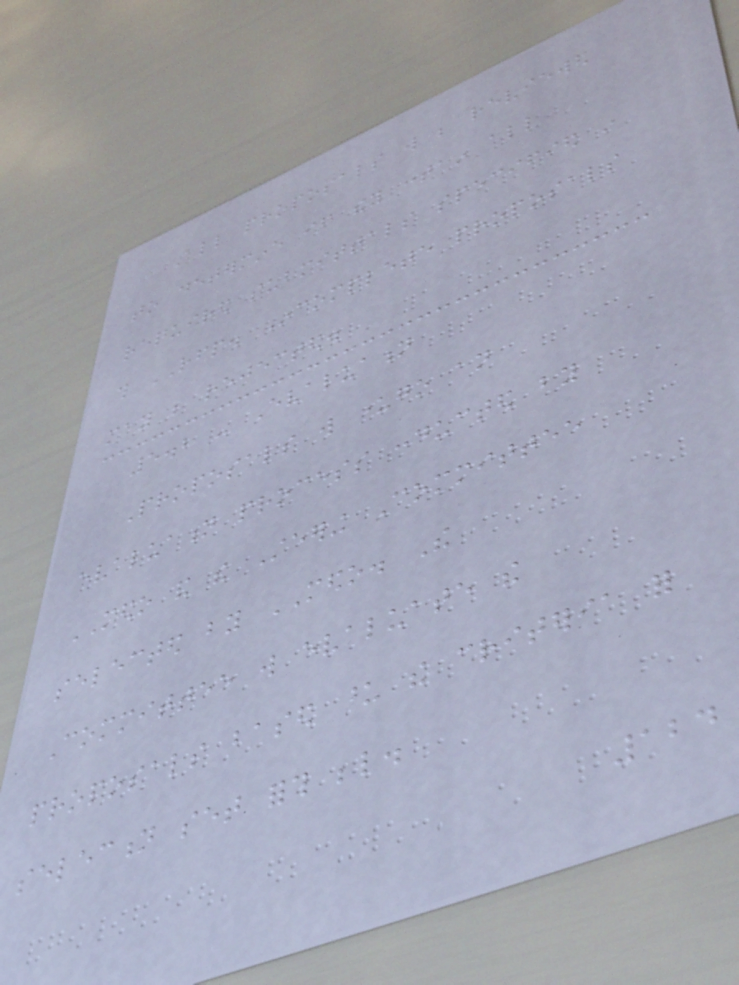All proposals will be reviewed
to determine if they contain all
required submittals specified in
this RFP. Incomplete proposals
may be rejected.
5.2 - Evaluation
Proposals will undergo an
evaluation process conducted by
MEDO and the Steering Committee
selected by MEDO. The
Committee will evaluate the
proposals based upon the criteria for
selection set forth below.
124
